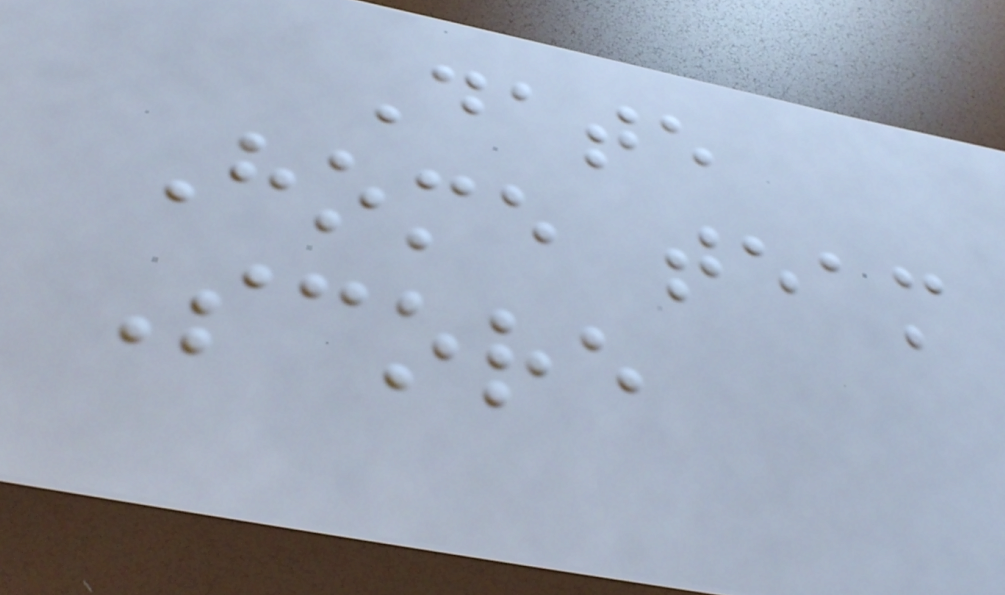Date
Home team
Score
